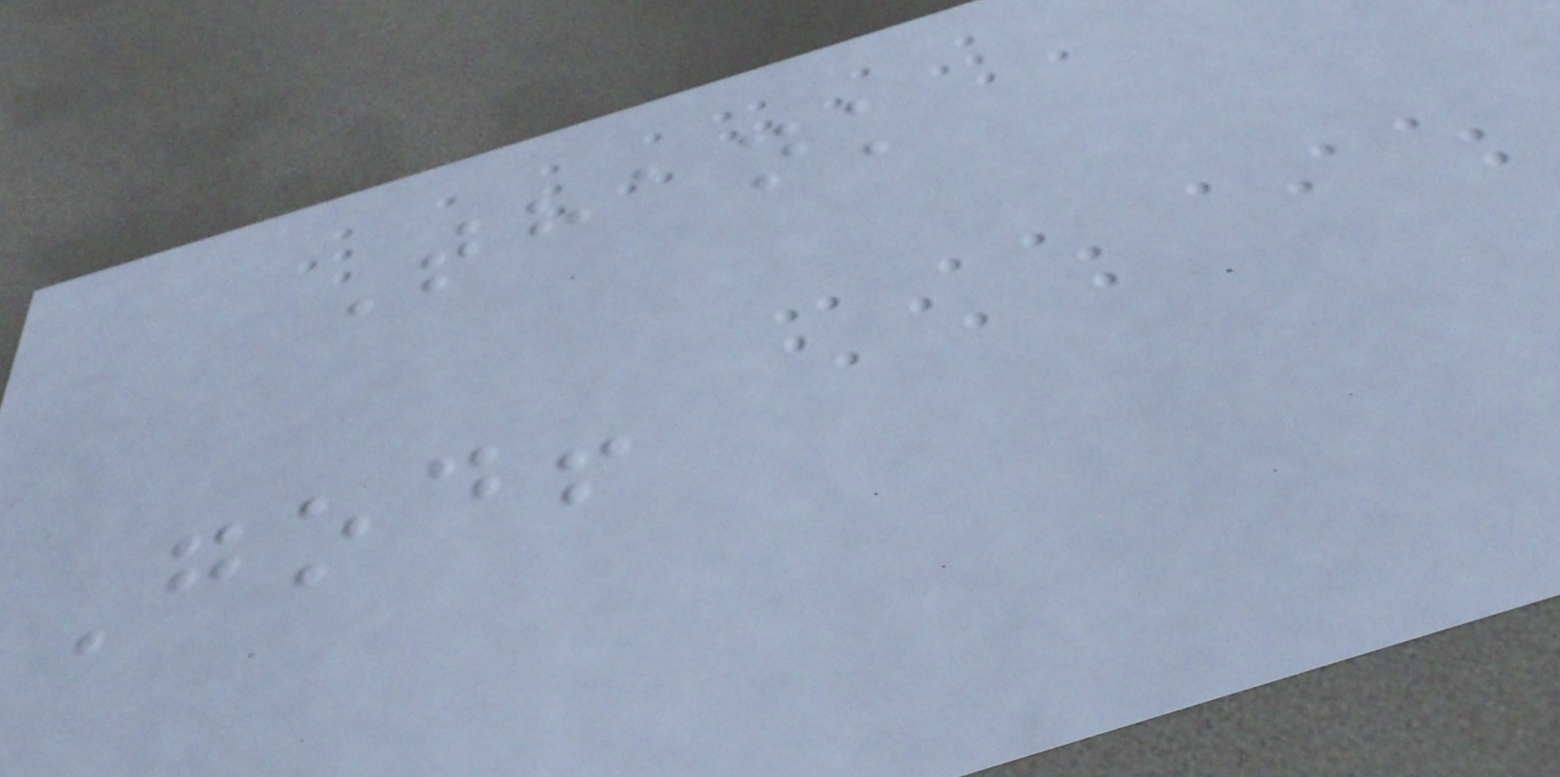Thank
God!
